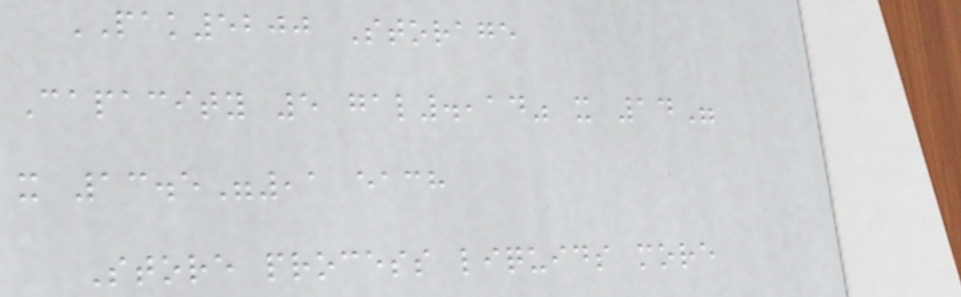PAK5200 Storage
Capacity 5 gal.,14" x 14"
x 13.5",1 each
Store process liquids more
